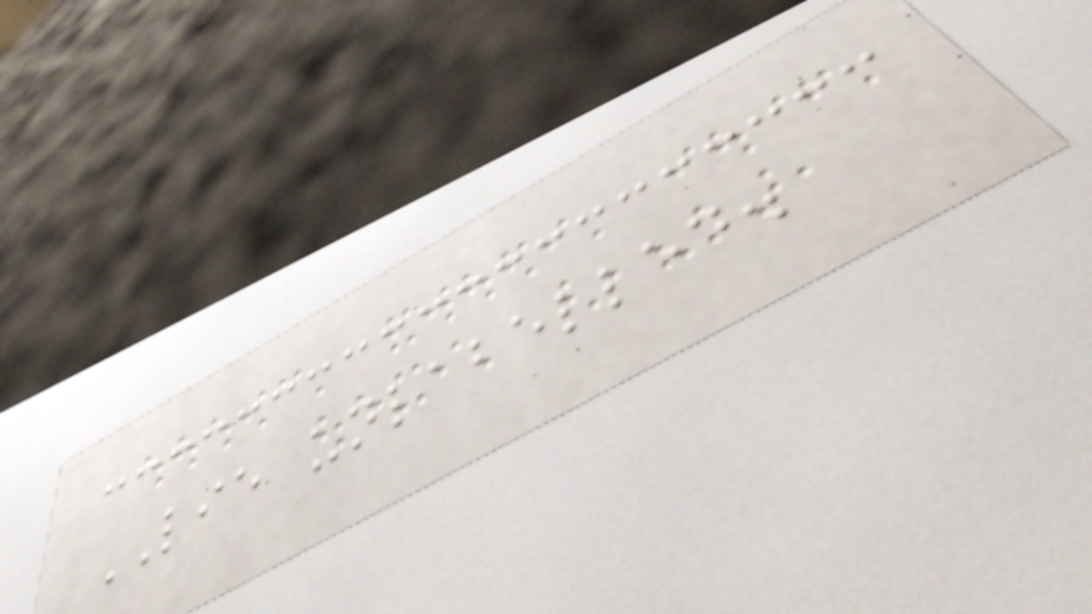LIE unlabelled.
